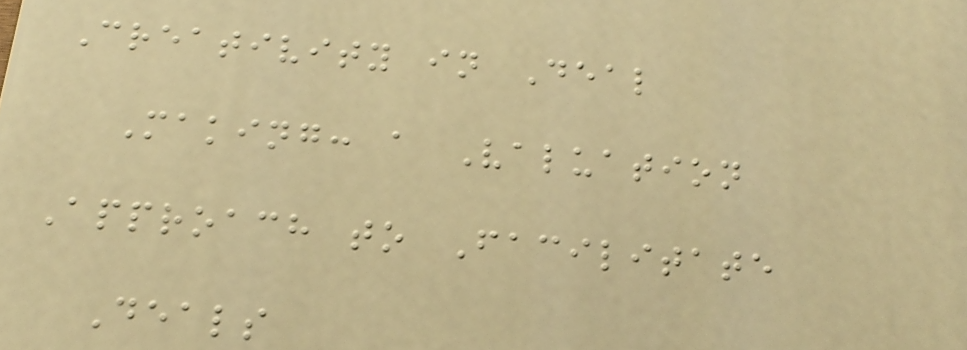Creativity in Deal
Making: a Valuation
Approach to Facilitate
Deals
